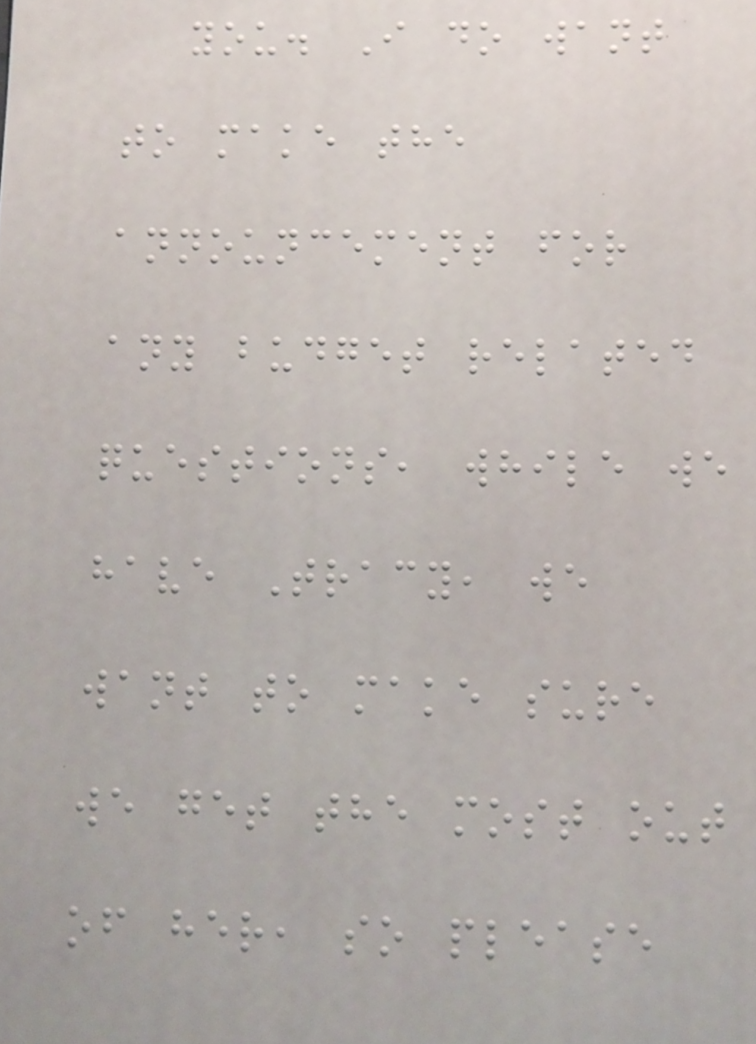you. I do want
to make the
announcement for
any budget related
questions, while we
have Tracy, we
want to make sure
we get the most out
of her, so please
